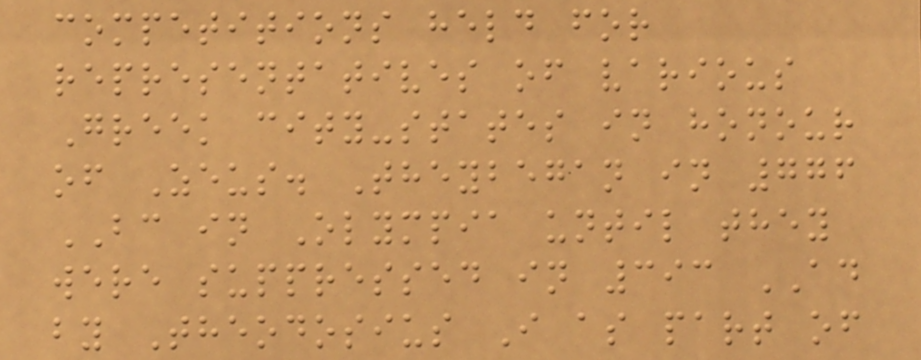competitions held for
representatives of various
Greek city-states in honour
of Zeus. Theybegan in 776
BC in Olympia until they
were suppressed in 393 AD
by Theodosius I as part of
